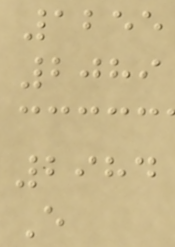1255
2089
2984
E
